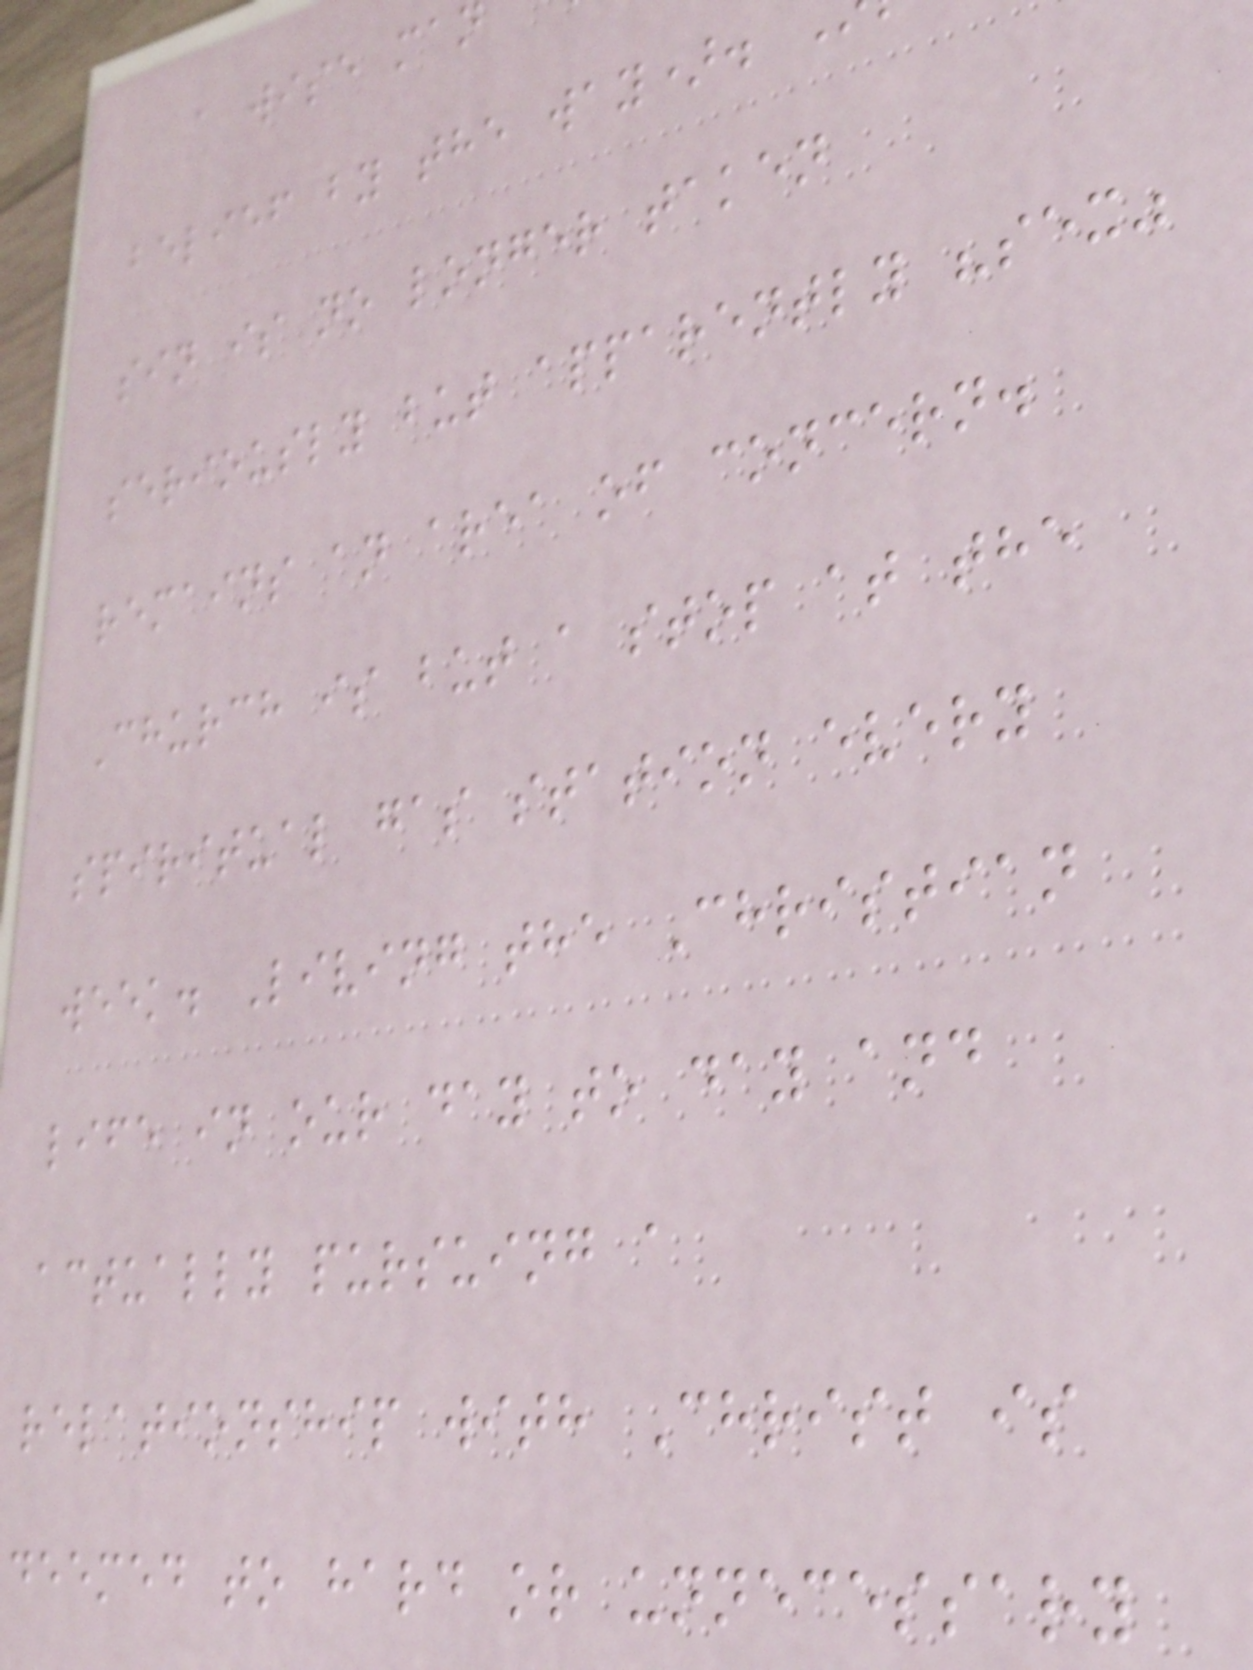a wise ma
belief by the way).
sin is no longer taken
seriously but apparently "sex"
remains an area of concern.
Church is but a stop at the
spiritual gas station every
week. Living the Christian
life in our day to day and
actually pursuing a
relationship with Christ is
deemed to hard or unnecessary
